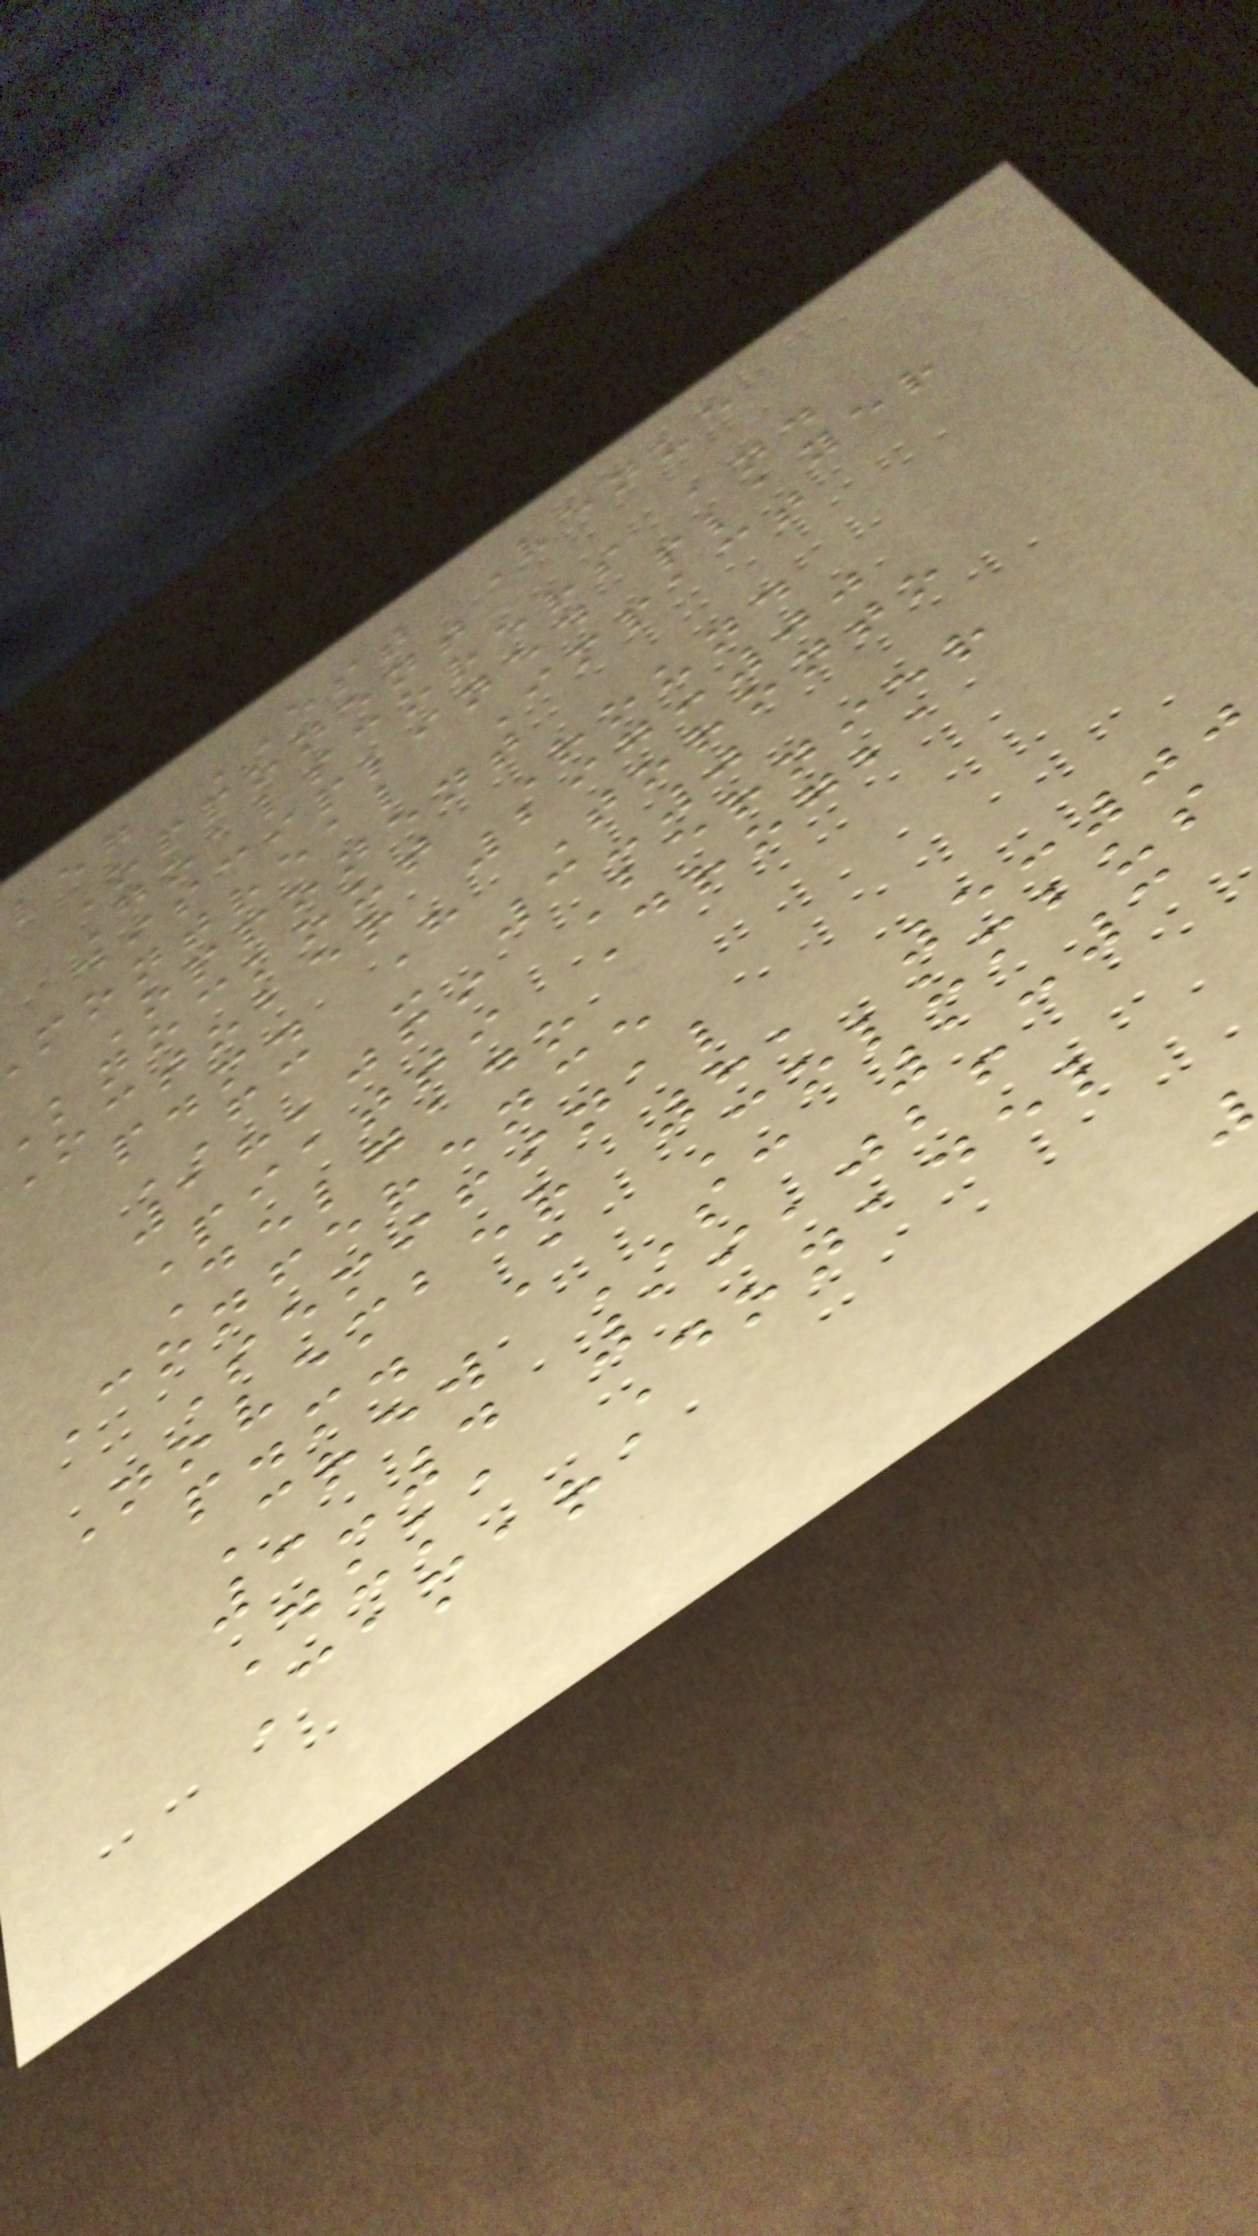leg EST Venue
Opponent
Goalscorers and
disciplined player
montreal Impact
Opponent
knockout Round
October 297:00
p.m. H Toronto
FC - 3-0
18,069 Bernier
Piatti Drogba
Delgado
Conference
Semifinal
November 8, 5:00
p.m. A Columbus
Crew SC 1-3
3-4 19,026
Duka Donadel
Camara
